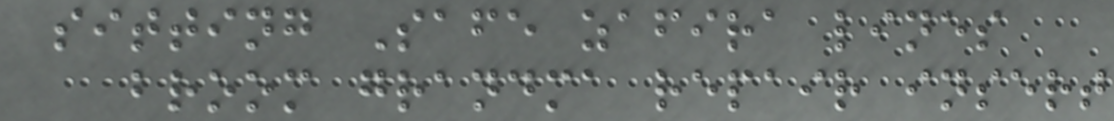sitting Safe zafira lines
broom grandma repair insert
